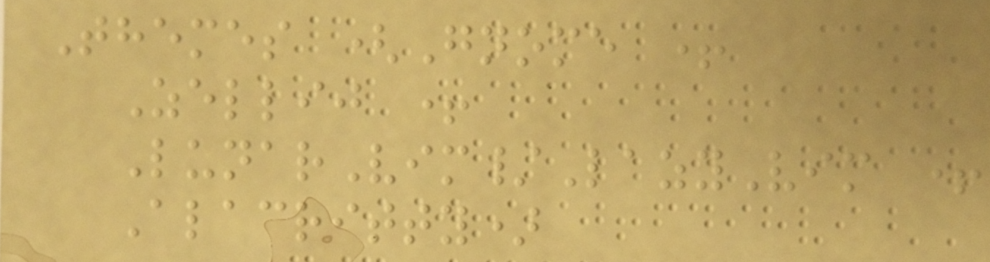Themes (Gnome +
Zellij +
LunarVim/LazyVim +
Alacritty)
